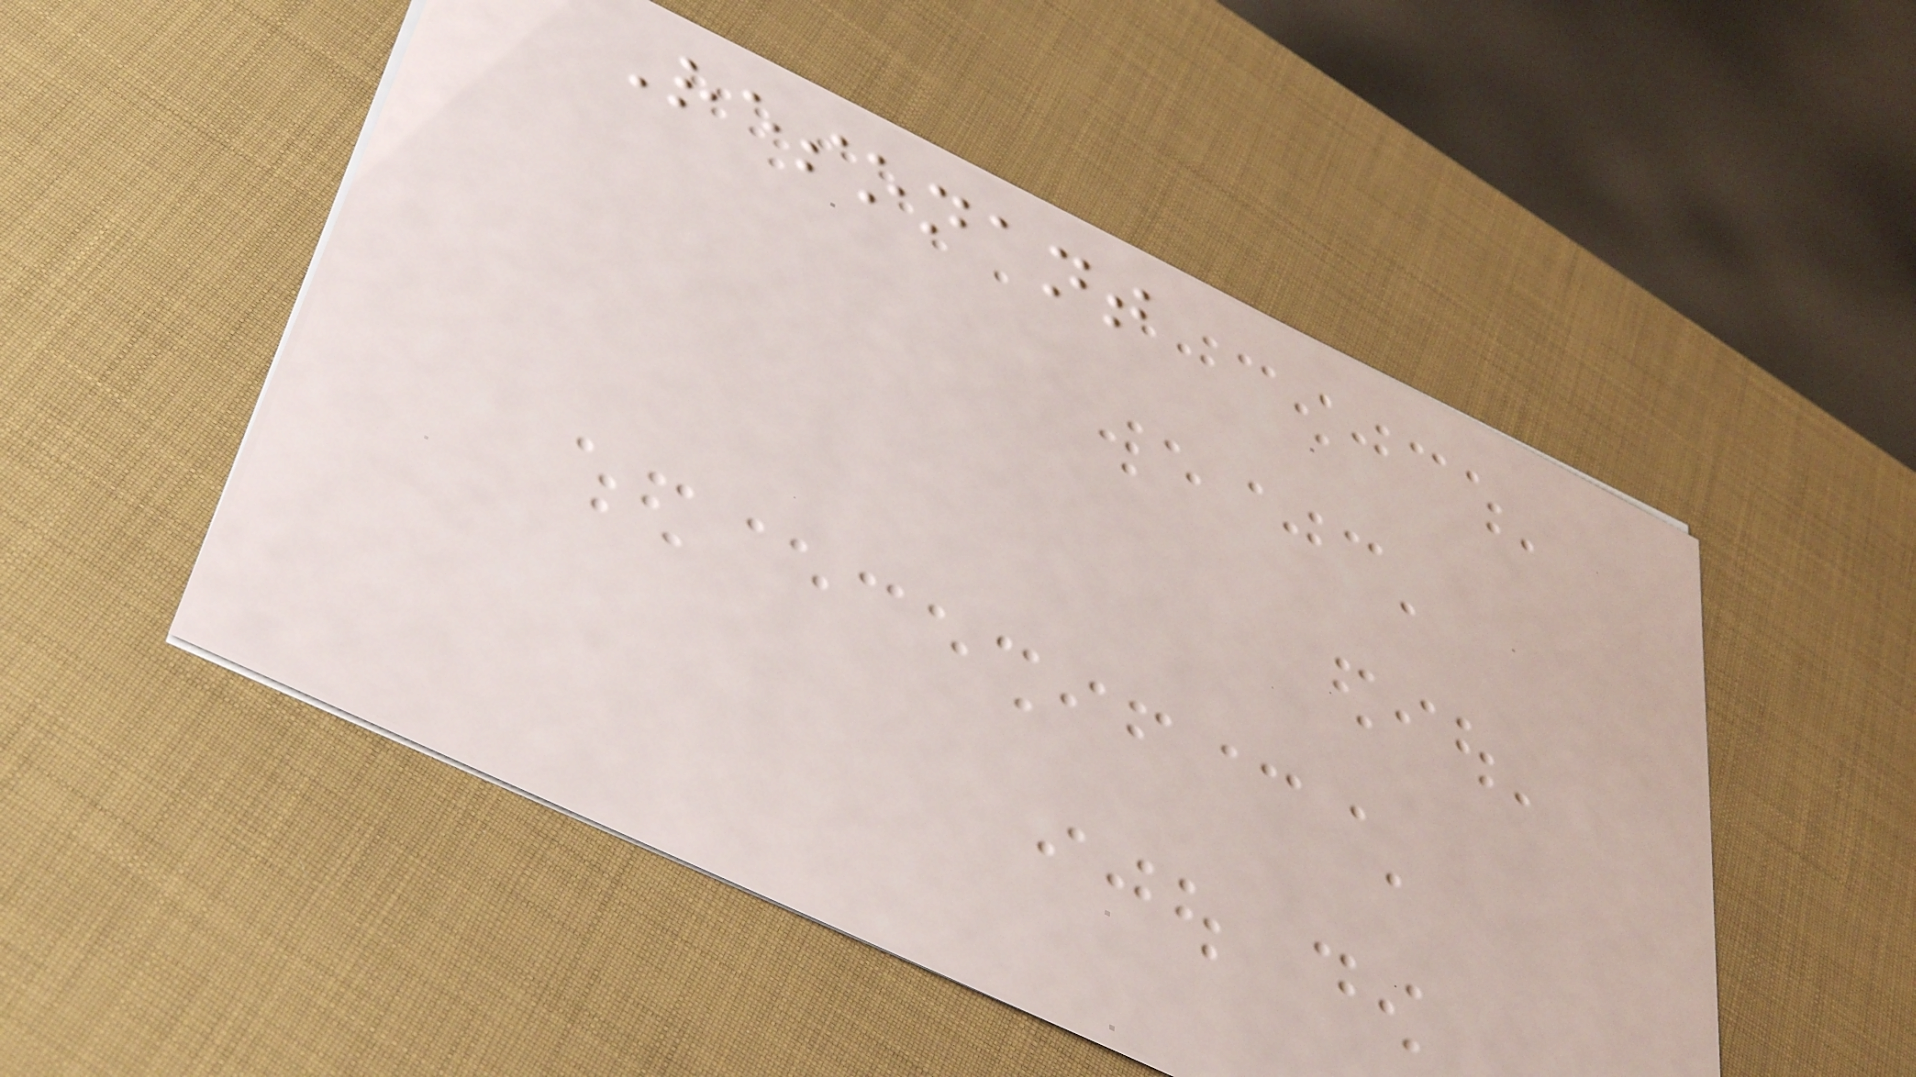Resonant
